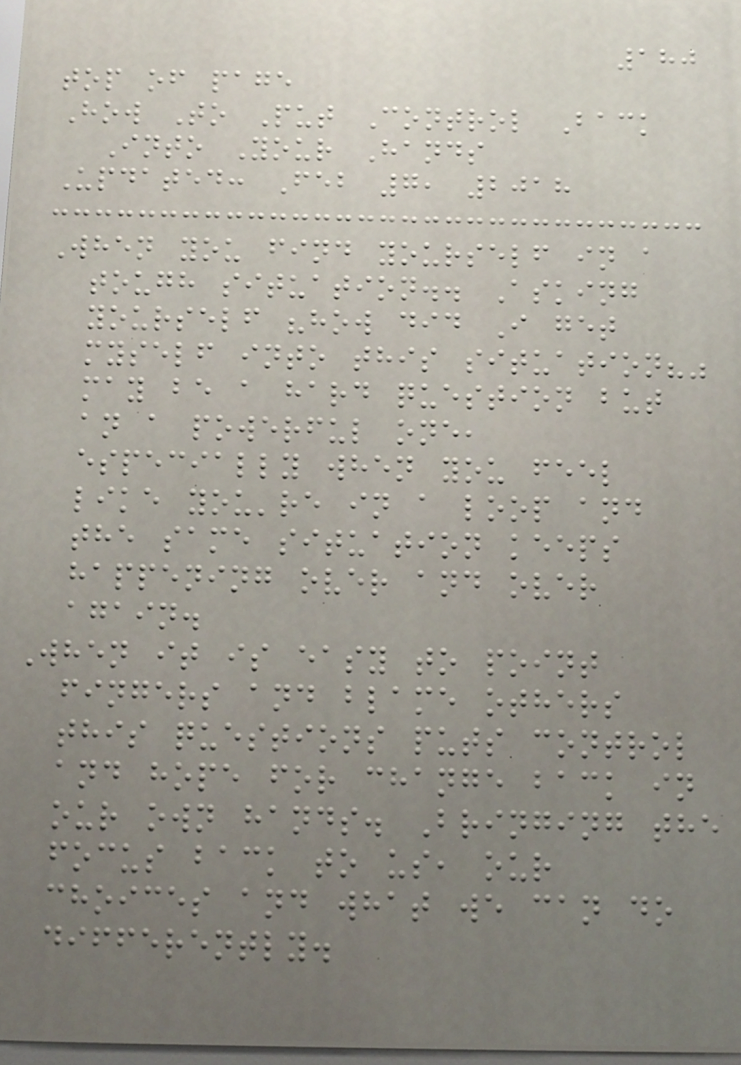180
top of page
How To Put Control Back
Into Your Hands
Updated: Feb 7, 2018
When you find yourself in a
tough situation.. Asking
yourself "how did I get
myself into this situation?"
may be a hard question but
an a powerful one,
especially when you feel
like you're in a loop and
the same situation keeps
happening over and over
again.
When it is easy to point
fingers and blame others
this questions puts control
and hope for change back in
our own hands. Bringing the
focus back to us, our
choices and what we can do
differently.
